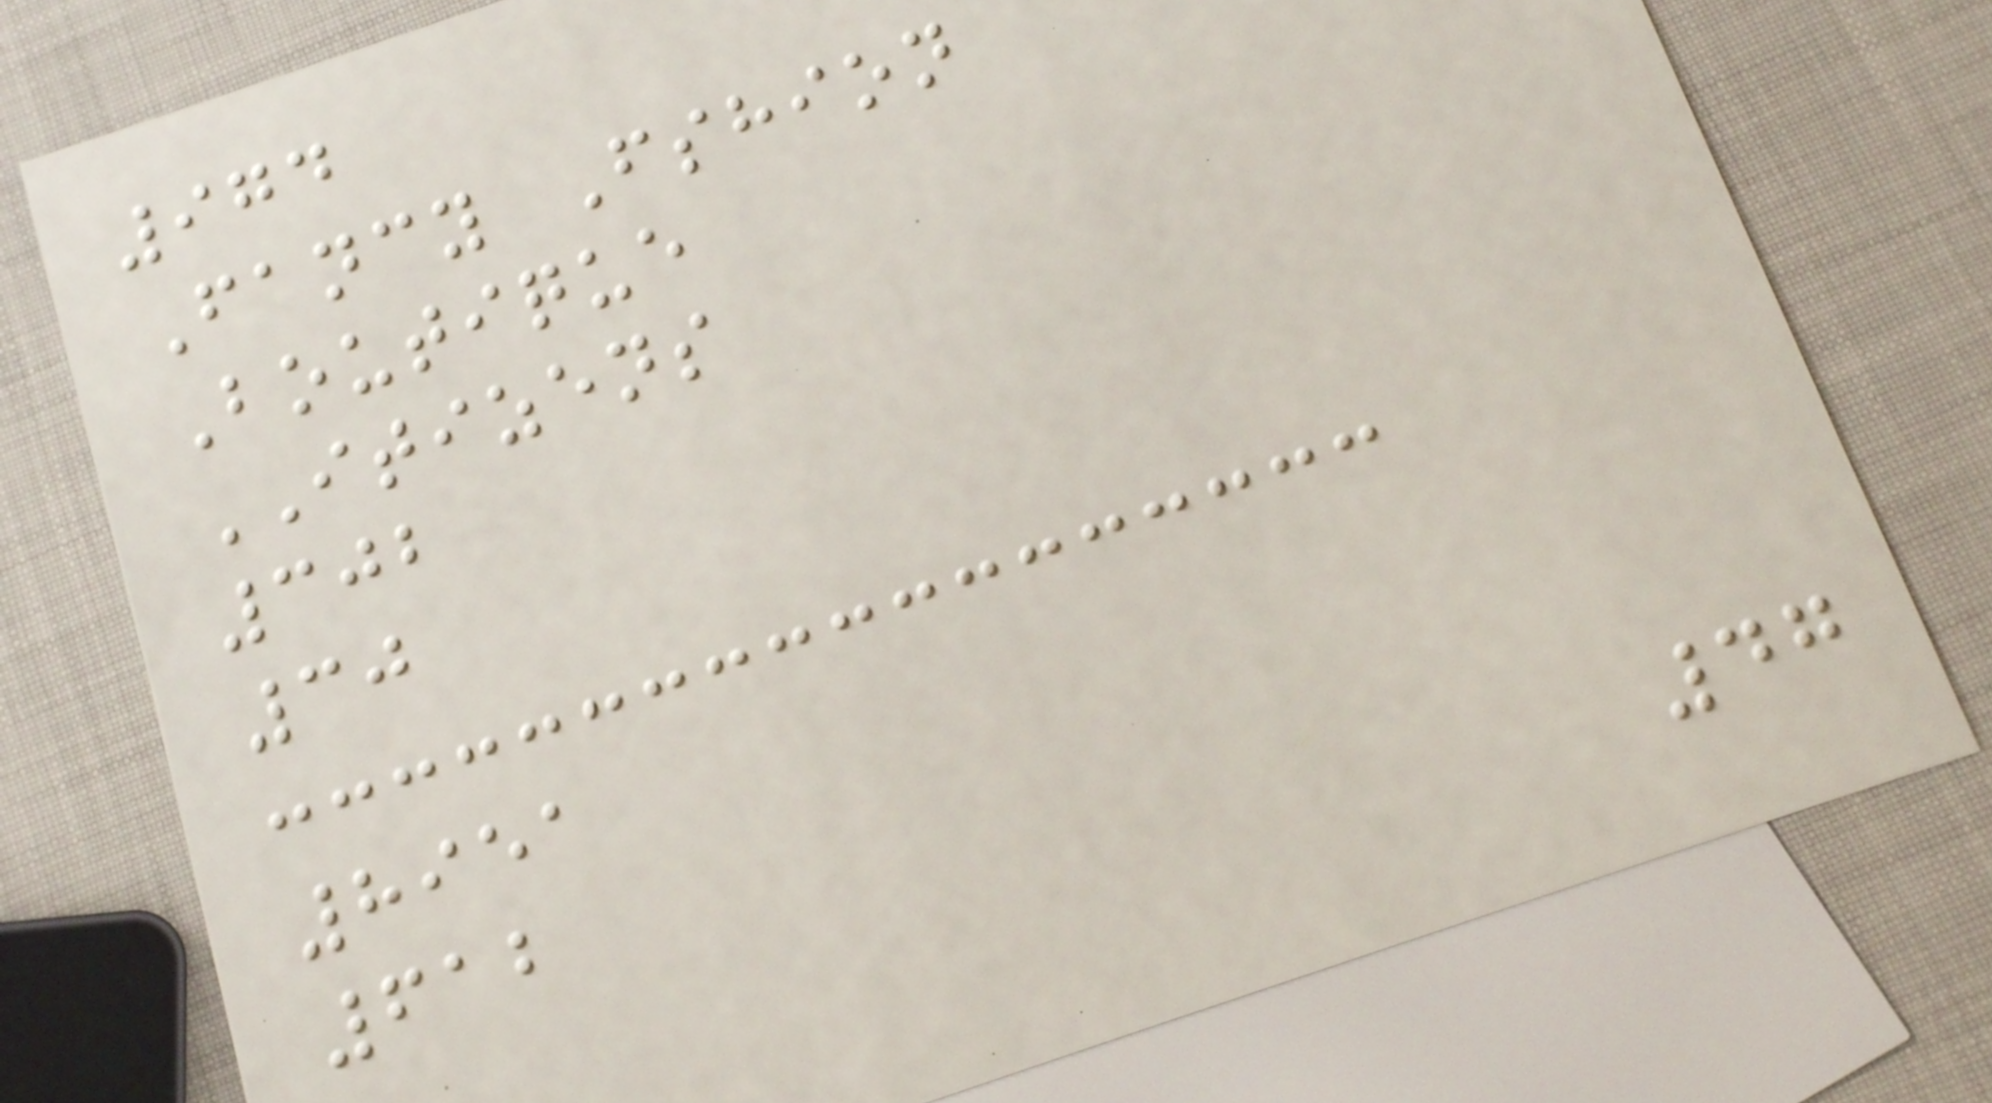974
Fancy Fshion
Boutique
ITIZENS
302
30
8951
612
47
